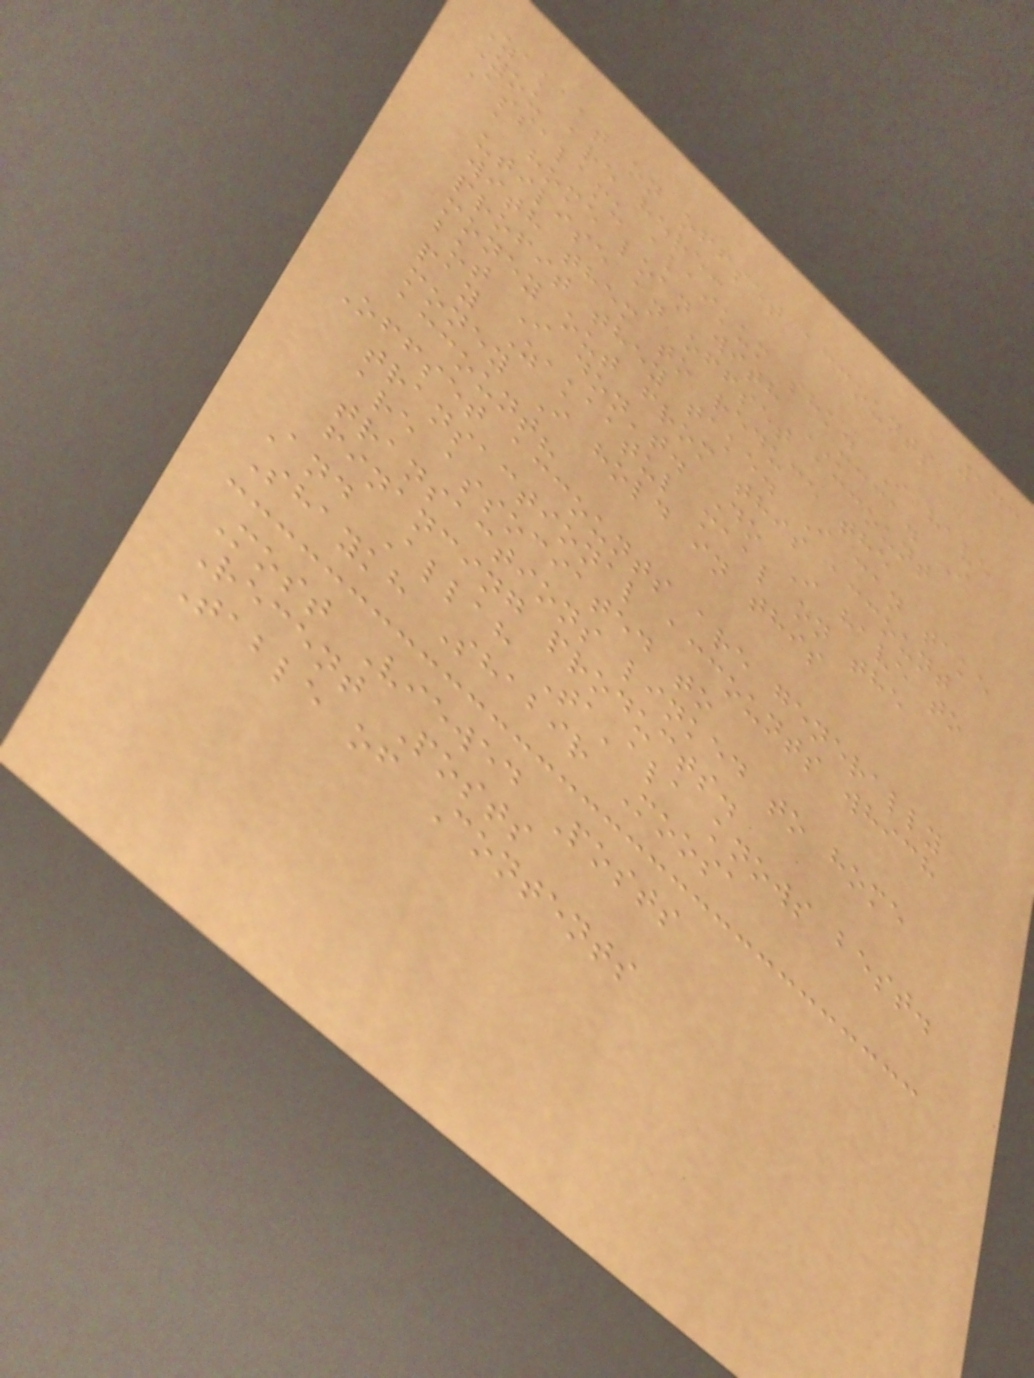143
Zakaat on offset accounts
You are here:
Assalamu alaikum shk. I have
a home loan with MCCA. I
utilise an offset account
with them to reduce the
profit they take. I can take
money out from this account
but I don't. Do I have to
pay Zakaatul maal on the
money I hold in this
account?
Offset accounts are generally
transactional accounts which
are associated to
transactions linked to home
financing products.
And Allah Ta'ala knows best.
Shaykh Shabir Moosa
Most Viewed Posts
Recent Posts
Table of Contents
